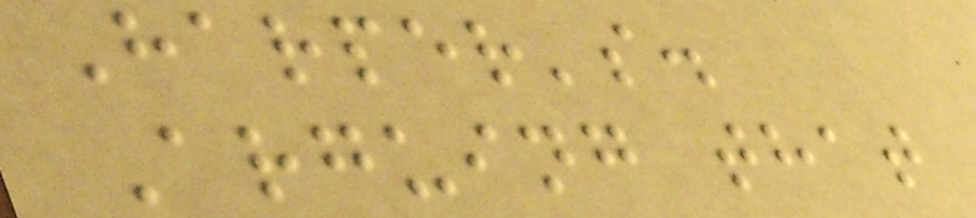Harper's.
Arguing that
